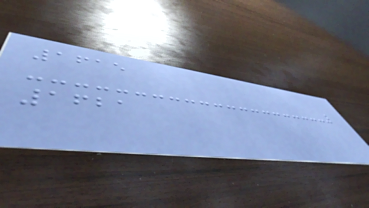1615
1621
